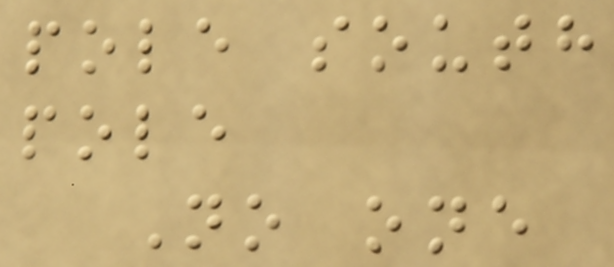pole south
pole
No one
